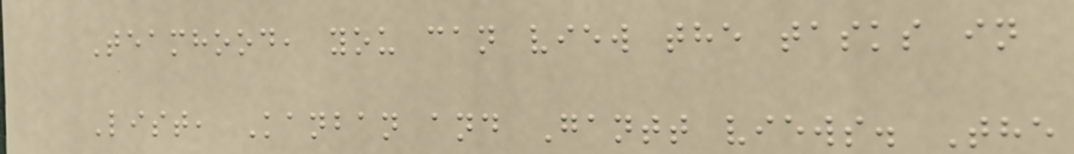Teamhood, you can view the tasks in
List, Kanban and Gantt views. The
